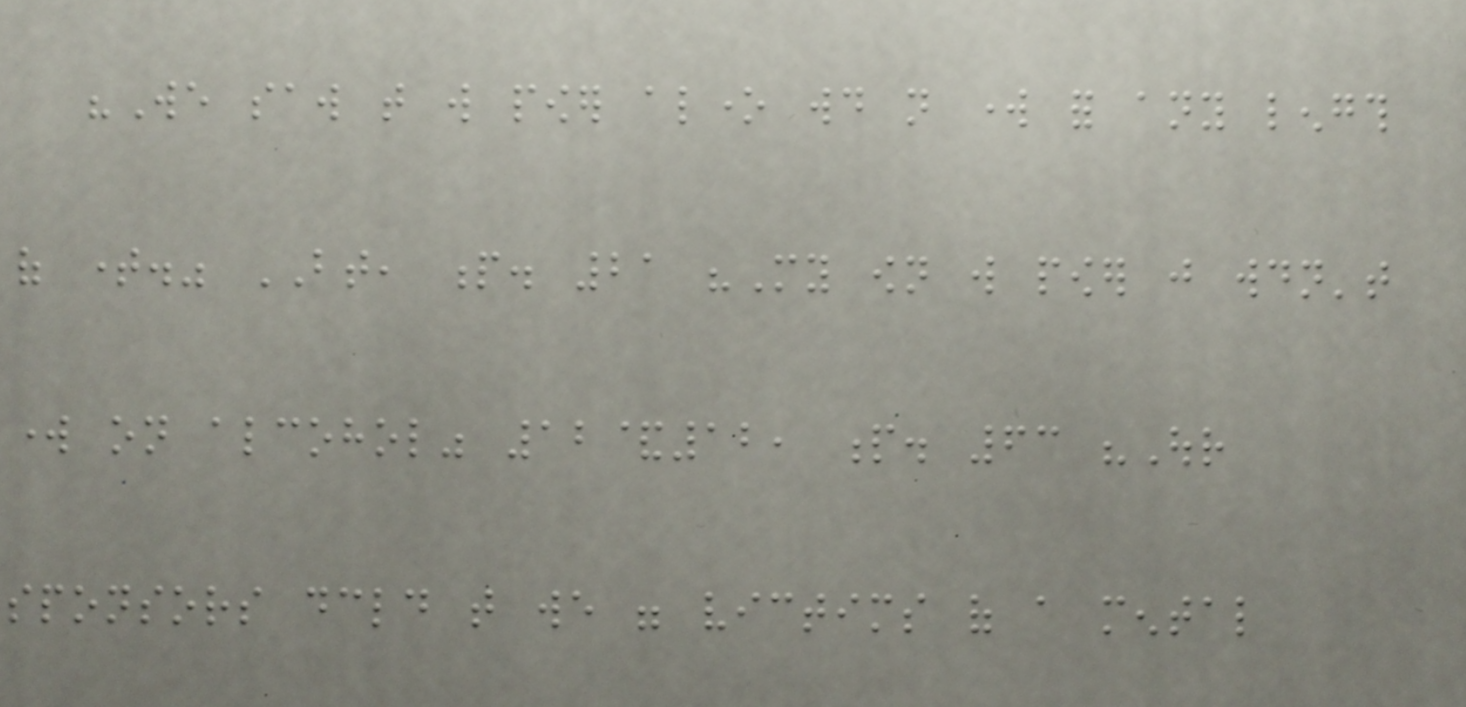"We saw that will power alone would not work for any length
of time." BT, p. 21 "My own will power just wouldn't
work on alcohol" 12&12, p. 63 "Our
sponsors declared that we were victims of a mental
